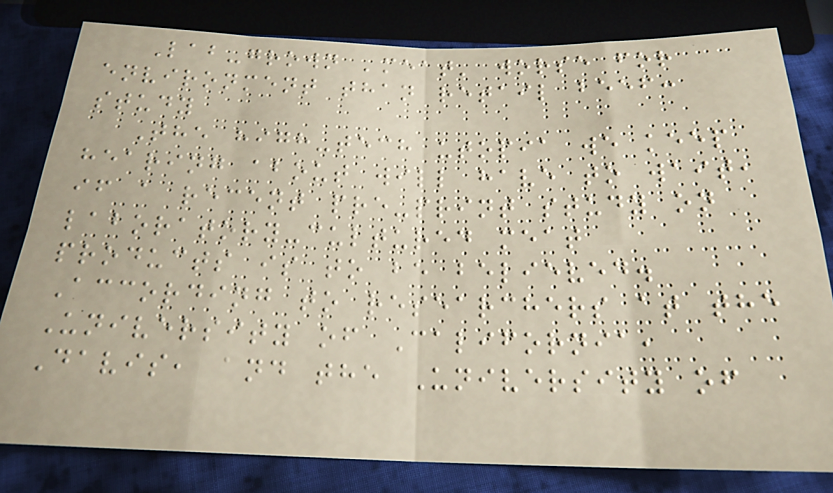Lab-grown 'meat' worse for
environment than retail beef:
study
The high-tech utopia we keep
hearing about will have to wait,
if a recent pre-print study on
laboratory-cultured meat
products is to be believed.
According to researchers at the
University of California,
Davis, and the University of
